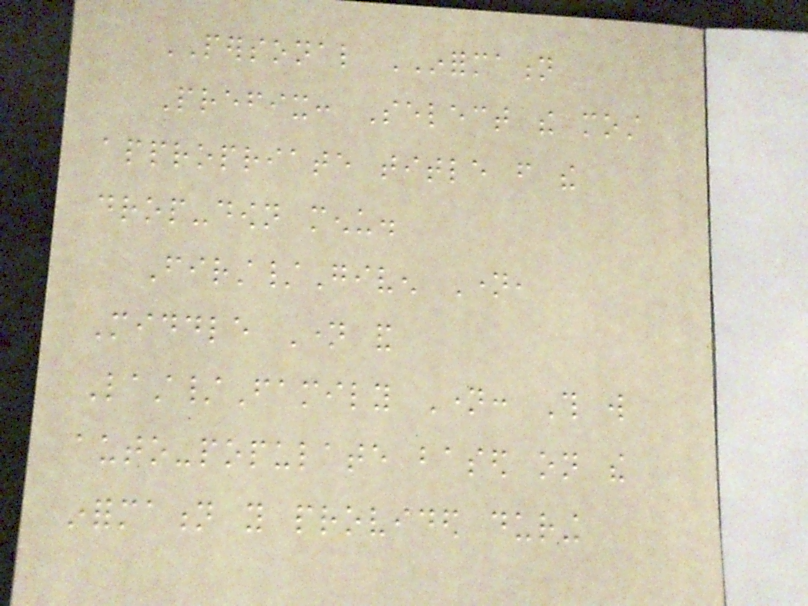PERSONAL INFORMATION
Prefix: Select the most
appropriate title from the
drop-down menu.
First/Given Name,
Middle Name and
Last/Family Name: This will
auto-populate based on the
information you provided during
